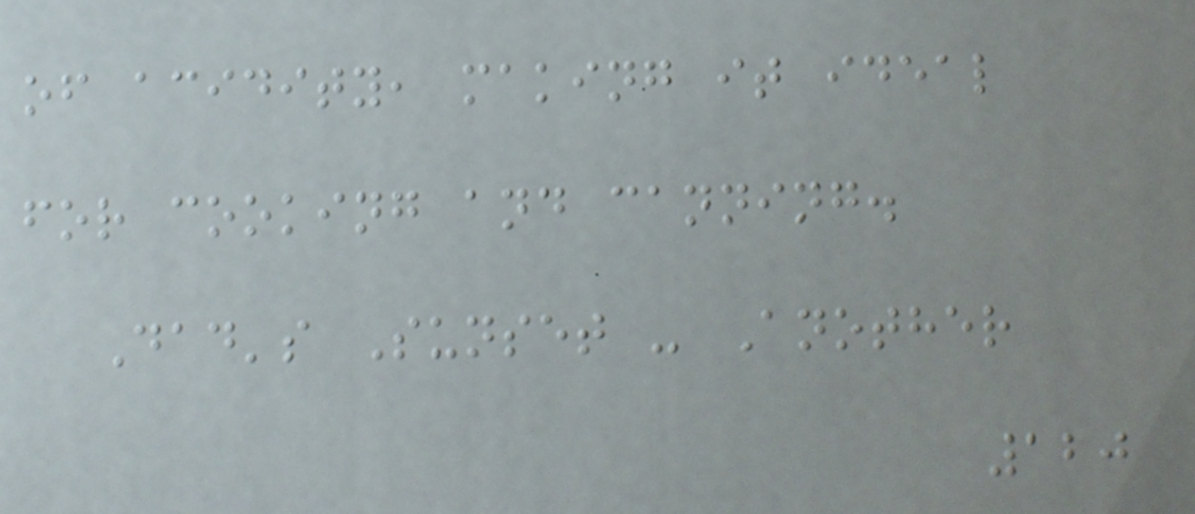of acidity, making it ideal
for cooking and canning.
Dad's Sunset - Another
120
